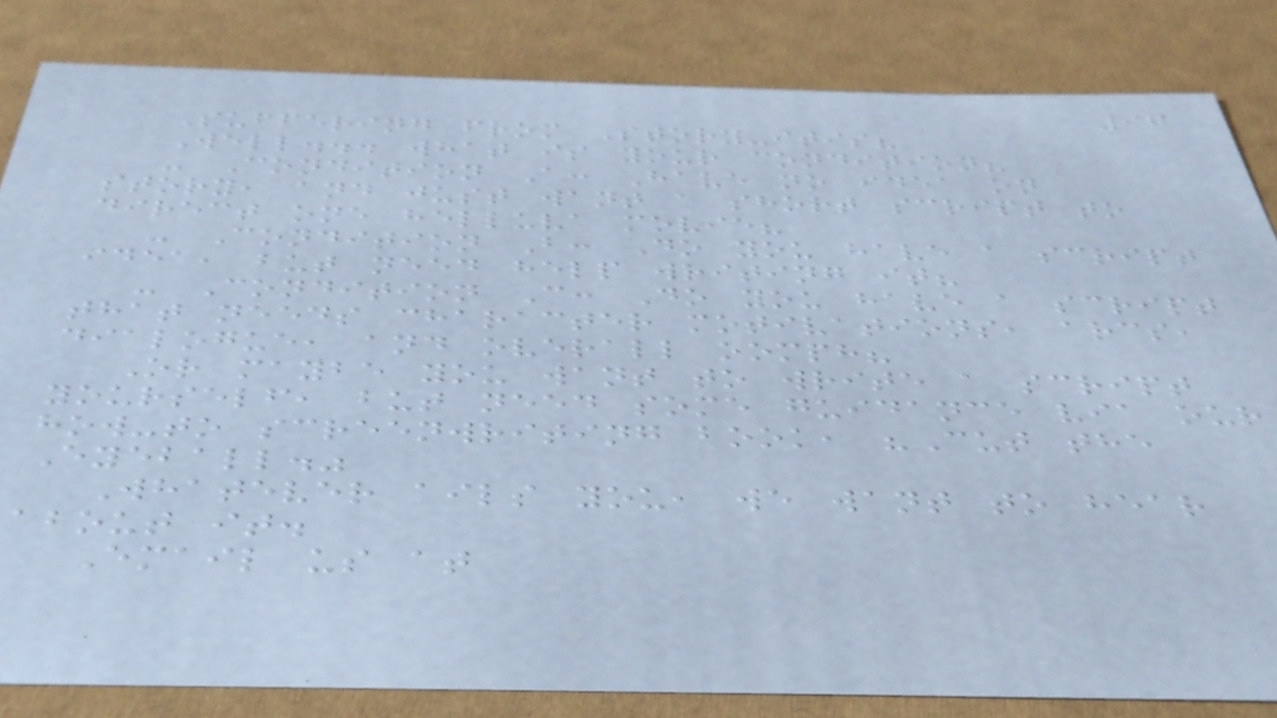97
Suffering from Story-itis?
Well... what is your condition?
- Condition A: Have no idea on
story, and just want a short script to
direct one helluva movie?
- Condition B: Do you have a script
idea, but need help writing it?
- Condition C: Do you have a script
that needs character motivations, arcs,
dialogue, and overall oomph?
Or maybe you want to write a script
yourself, but need some guidance via our
how-to screenwriting book, "Cut the
Eyeball."
Whatever ails you, we want to hear
about it.
Email us at
